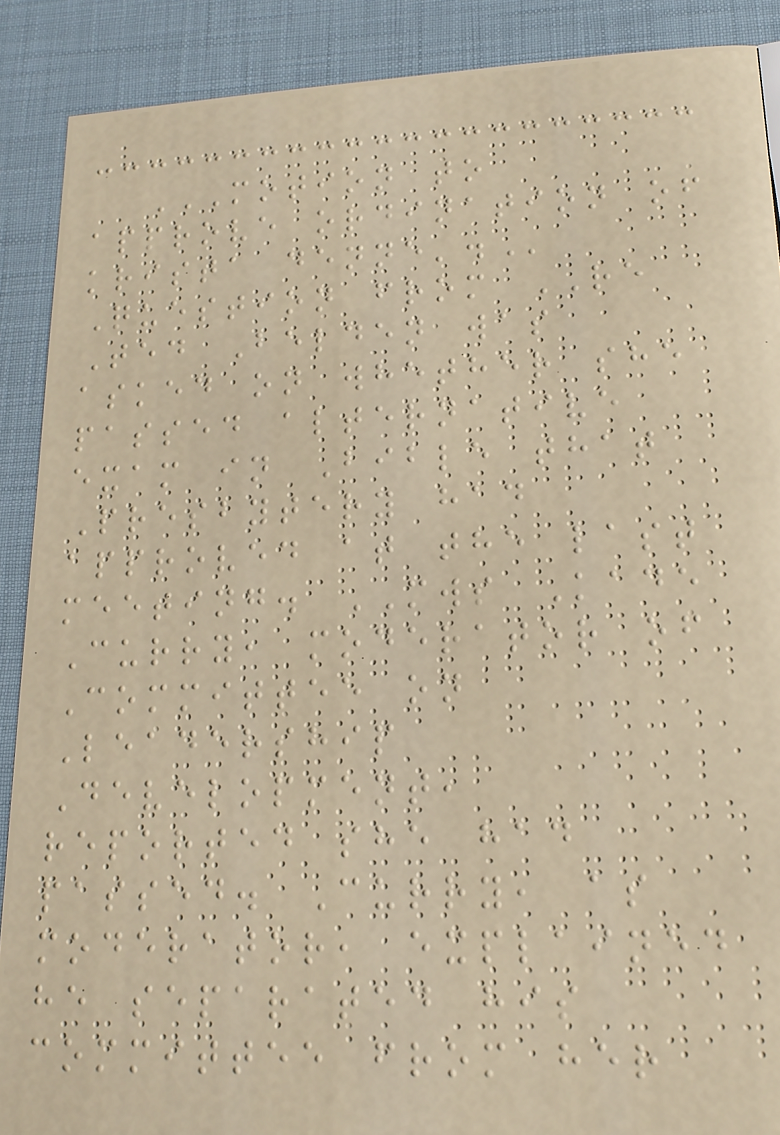MOTION TO
APPROVE ORDINATION OF
KRISTA DENNE'.
Question from RE
Ted Belden was
asked on whether she
passed alternative
exam in Bible that
Presbytery had
approved at the last
meeting. MWS Kade
Curry, moderator of
Committee on
Leadership
Development,
reported she had
passed. Curry, as
moderator, explained
he separated his
committee from her
